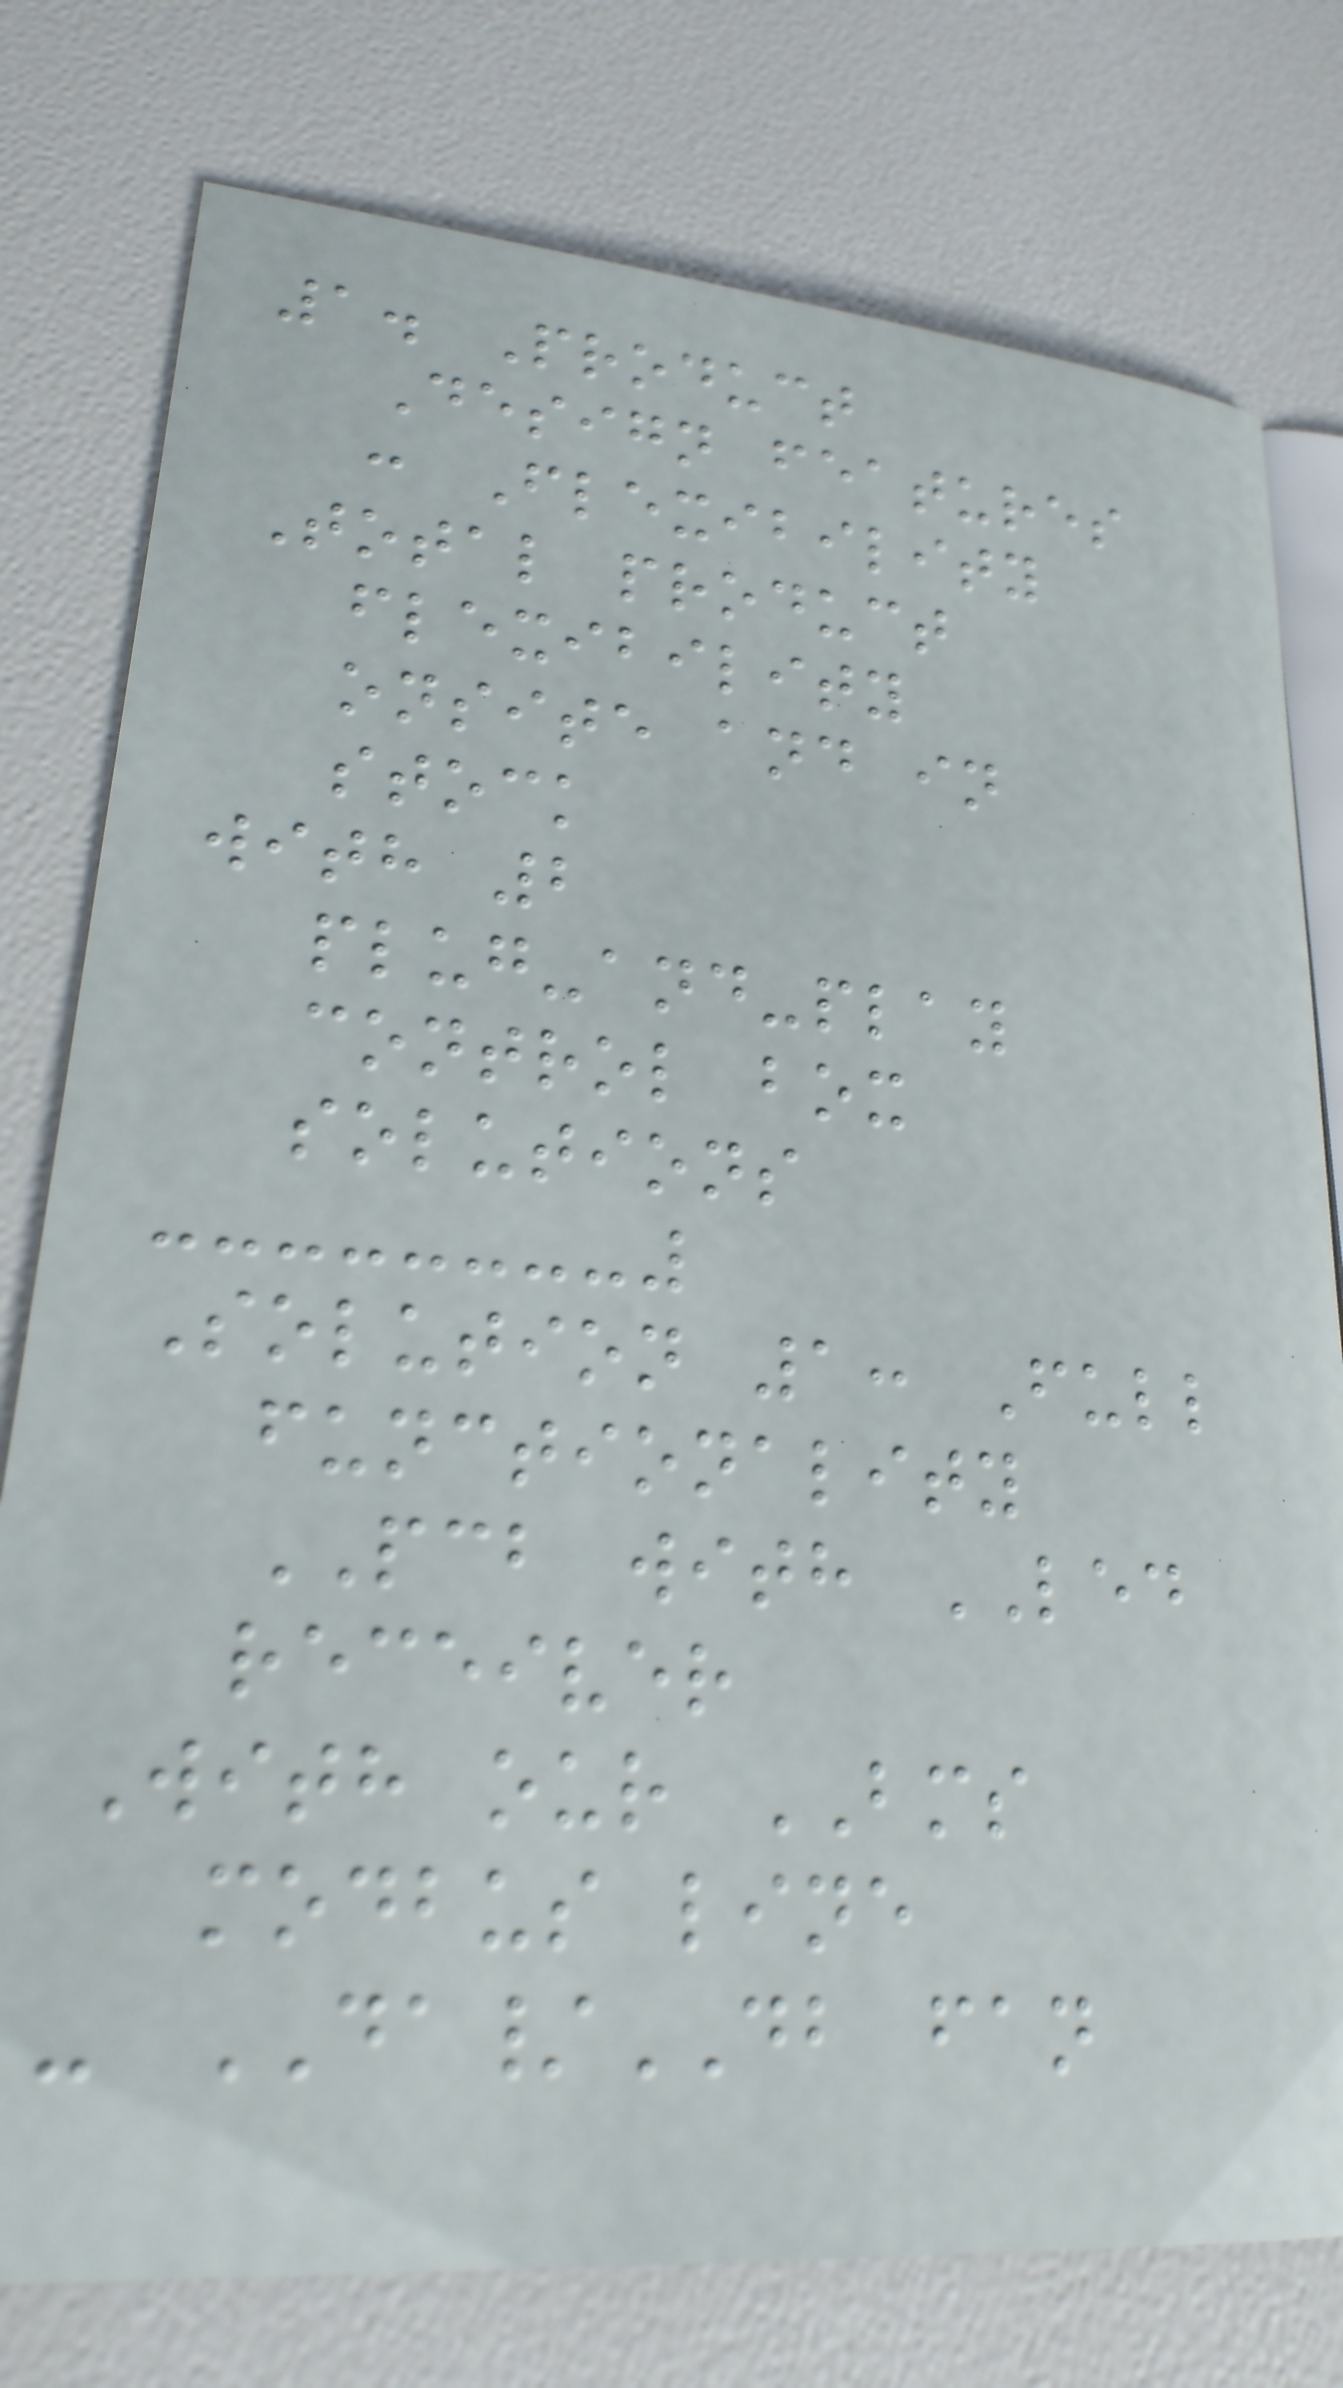1. Product
Design features
: Flexibility
Total product
flexibility
onsite and in
stock
with 2
plug-and-play
control box
solutions
Solution 1: Full
functionality
PCB with LED
receiver
With our BMS
modbus line
- DA/DB fan
